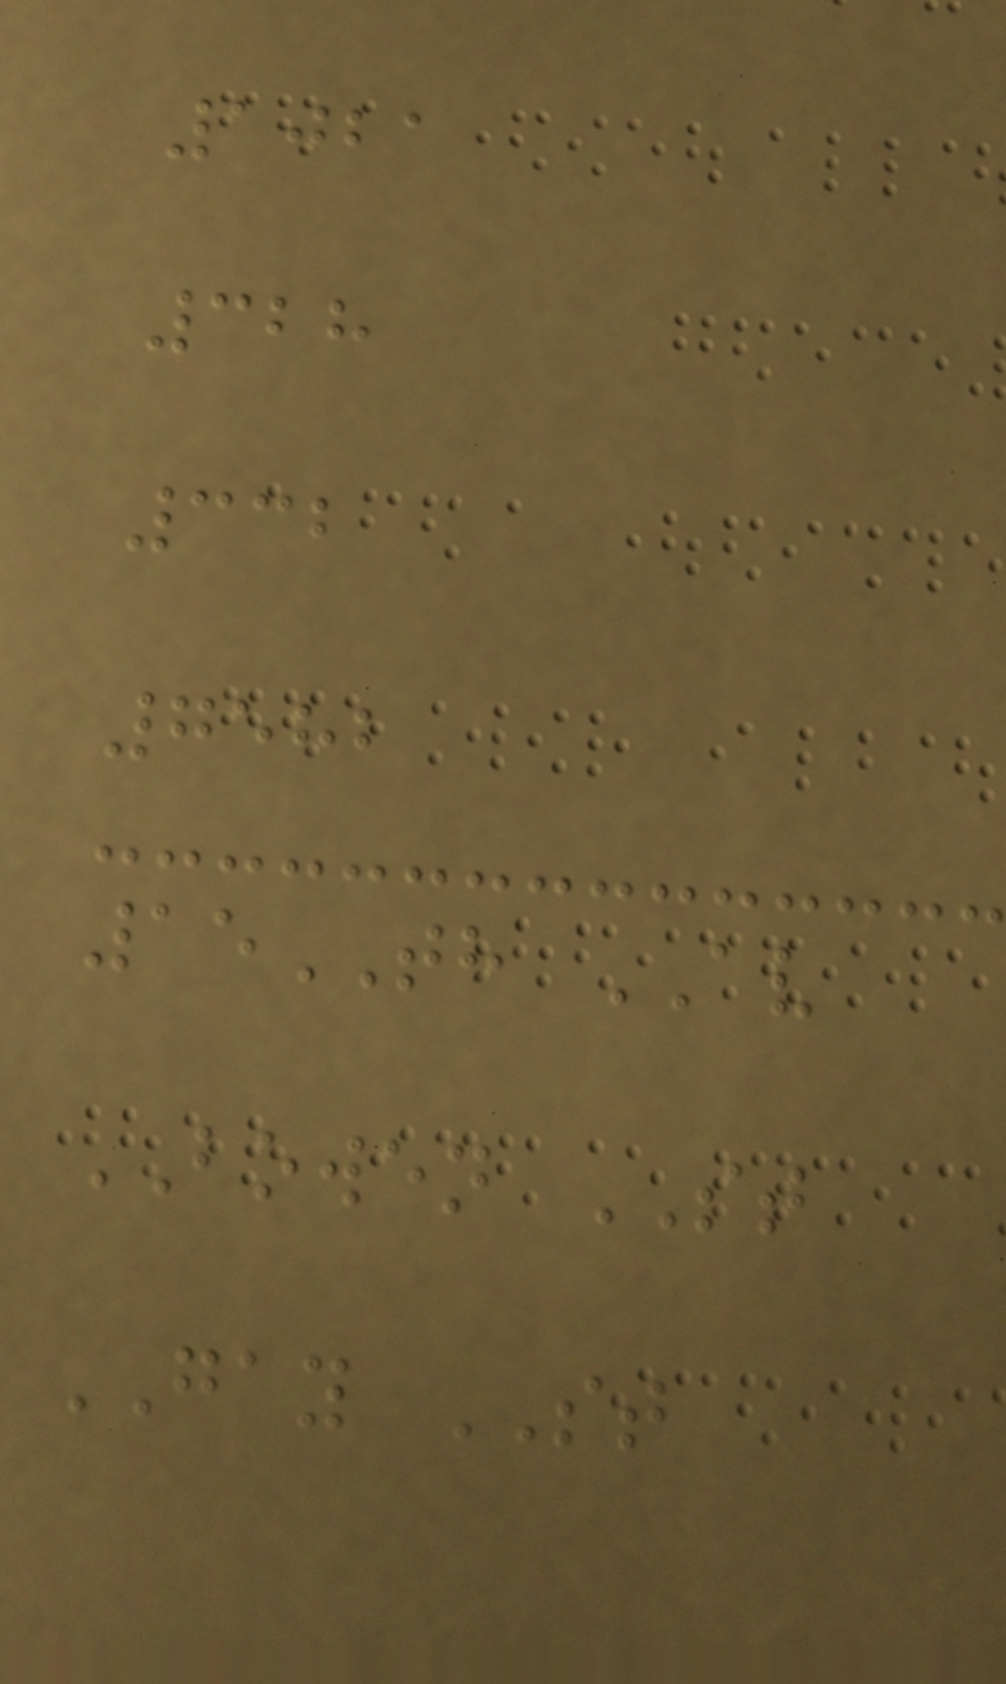1021
328
332
7582
15TH AV
BOWEN ST
GAY ST
